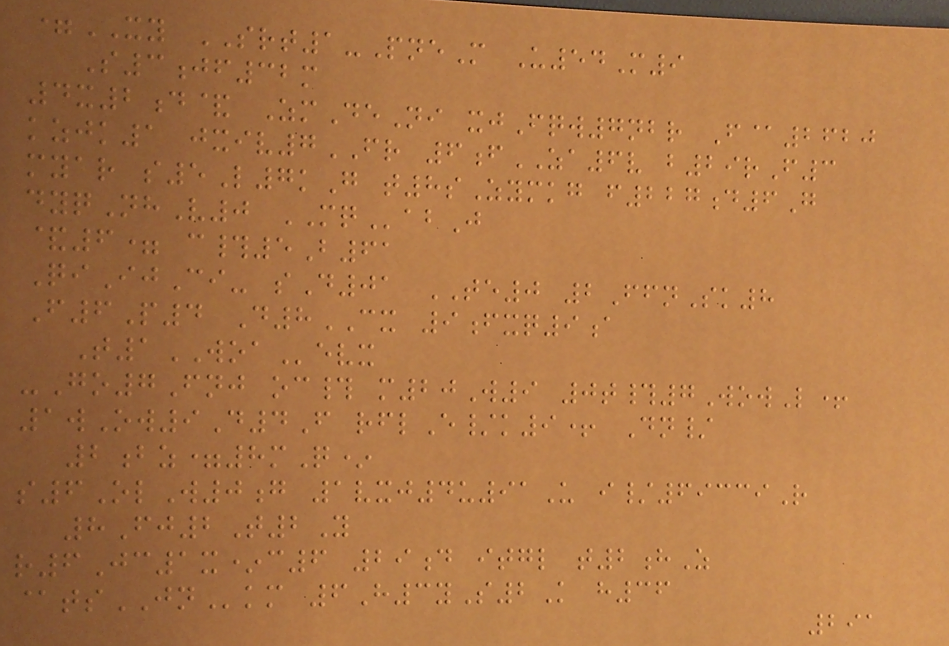=XY SRT1-PneM U54M9
S3jf32m
4x2d& ZmDeNi xjFqw7nbr F@2620
kzjk1 jxiv7FR 6fZA6v b29rF3
myar s5L7kG t8sZymkg f227d6G
dyqNhV0 MQabJ
&6= c#5B61
QiIjCi- sD01 TE0 2FfnSk8
F6P4 D8CX 9fxq9a
T1WOAevx
-Go7Fnj oc# m20W9 0t#7WowL+
1wOw9D4F rflE/k9+ Dn/
2bz=8mQ*
s6OlW0g 1vxj4u91U i/69339R
8Fj2T2Y
r6Jc1x*c6 29d itgl t2hZ
@tsJNkm 6H3yS2K h36
291
